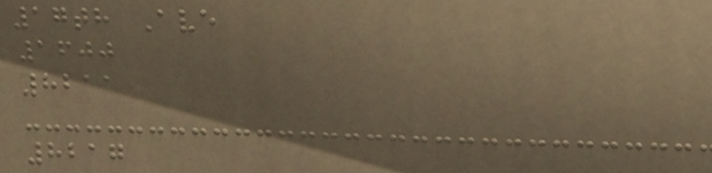17th Ave
1600
8211
8217
